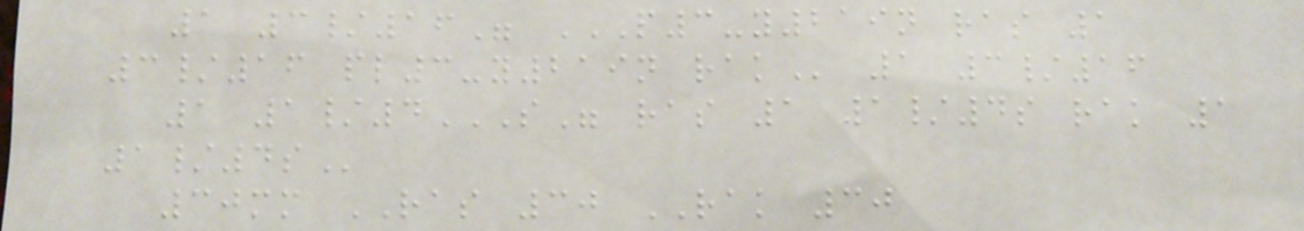1 3/16" P3-Y219N RAS 1
3/16 PL3-Y219N RAK 1 3/16
1 1/4S" RAS 1 1/4S RAK 1
1/4S
30mm RAS 30 RAK 30
